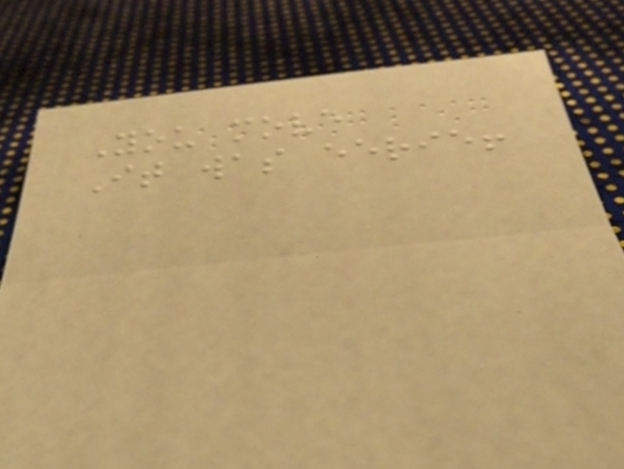You move
It was eerie!
